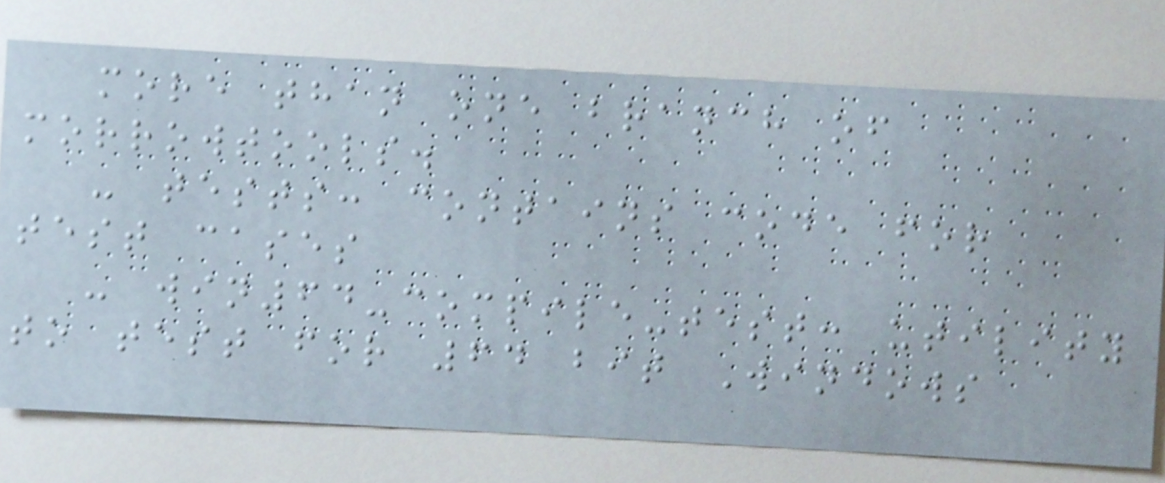more than one branch of
morrowtools.
- tests: contains code for
test cases
- win64-compile-test: utility
to test for 64 bit Windows
